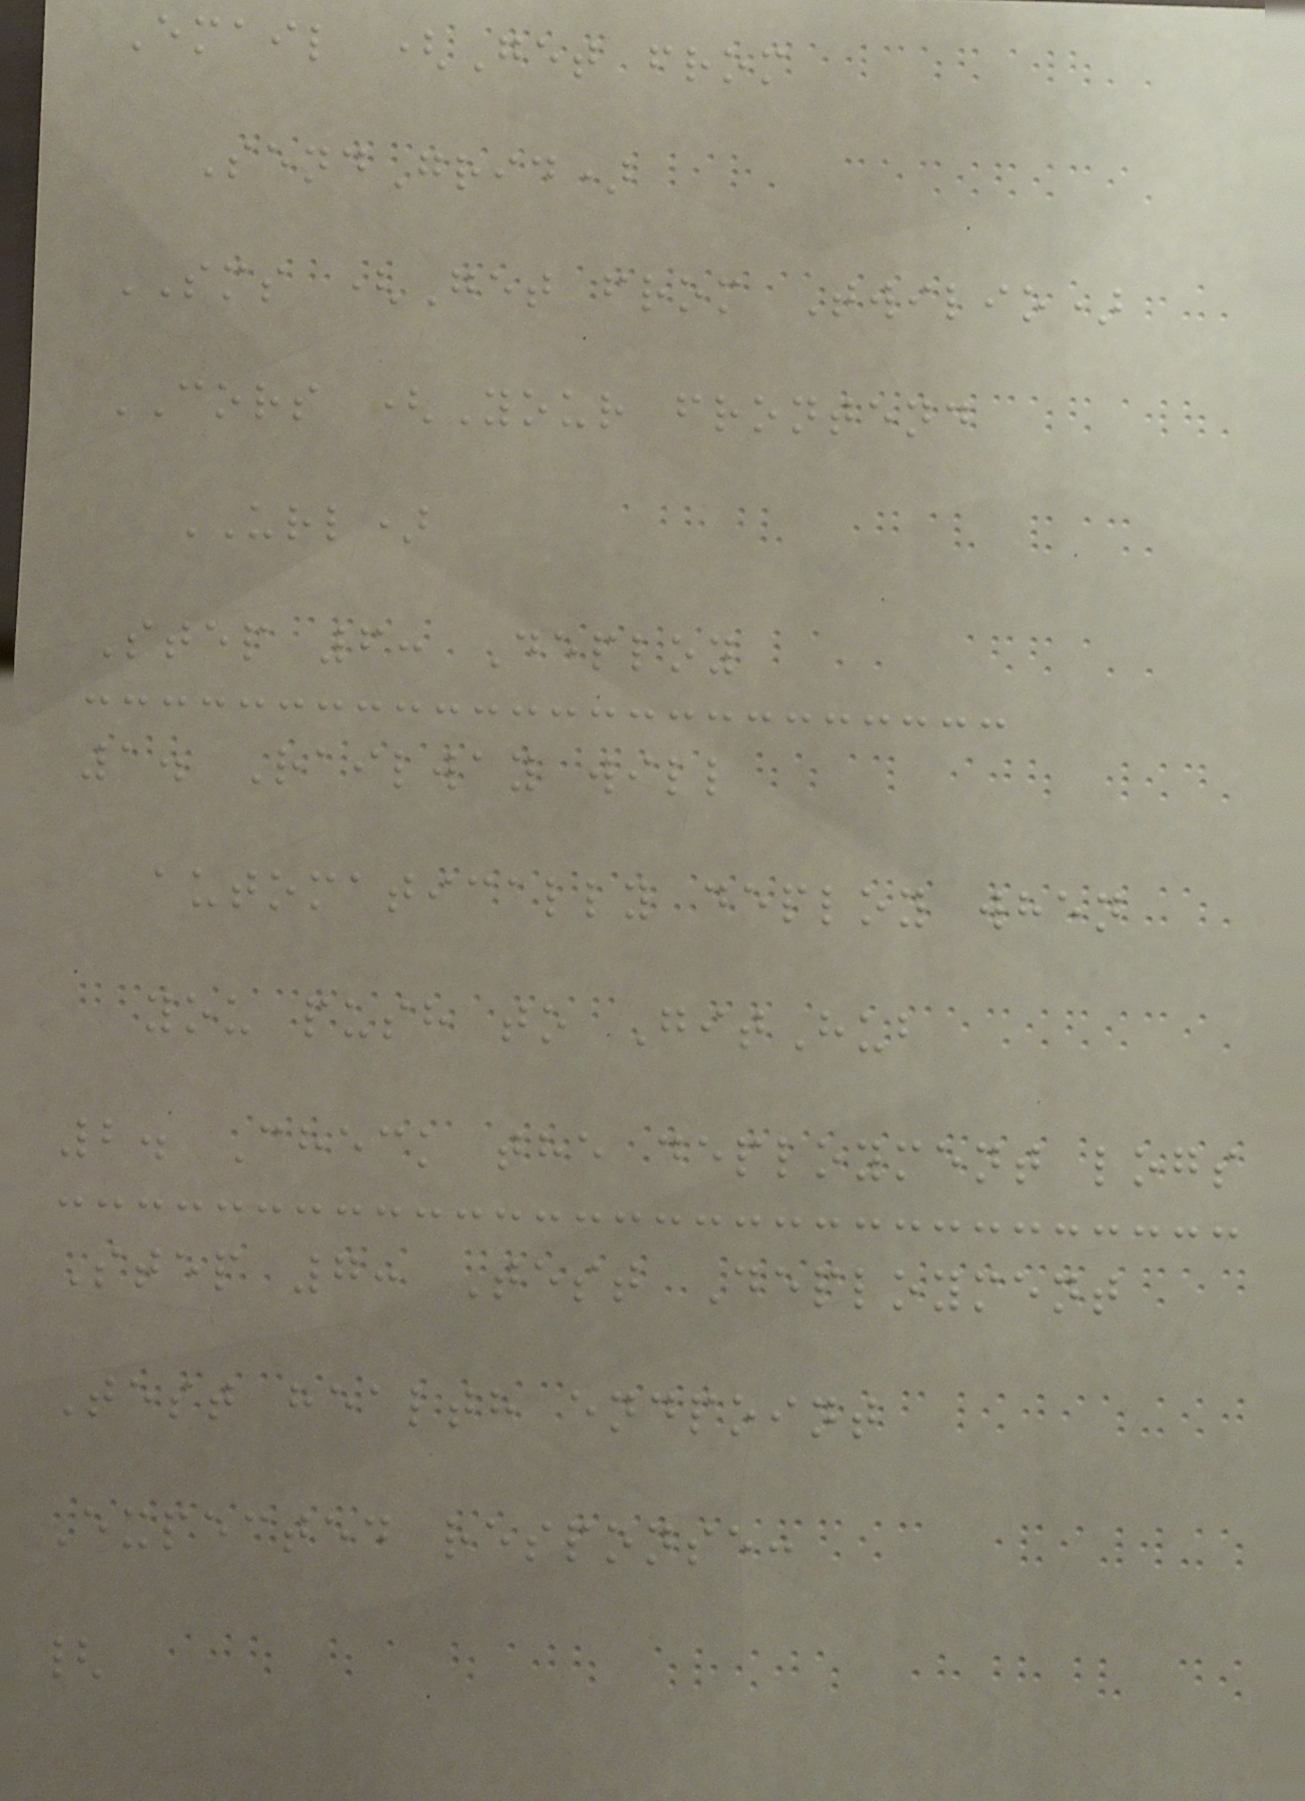Email (Get from
SendGrid)
SMS (Get from Twilio)
CORS (Your frontend
URL)
Step 6: Deploy
1. Railway will
automatically deploy when
you push to GitHub
2. Check the deployment logs
Step 7: Test Deployment
Test health endpoint
Expected response:
{
